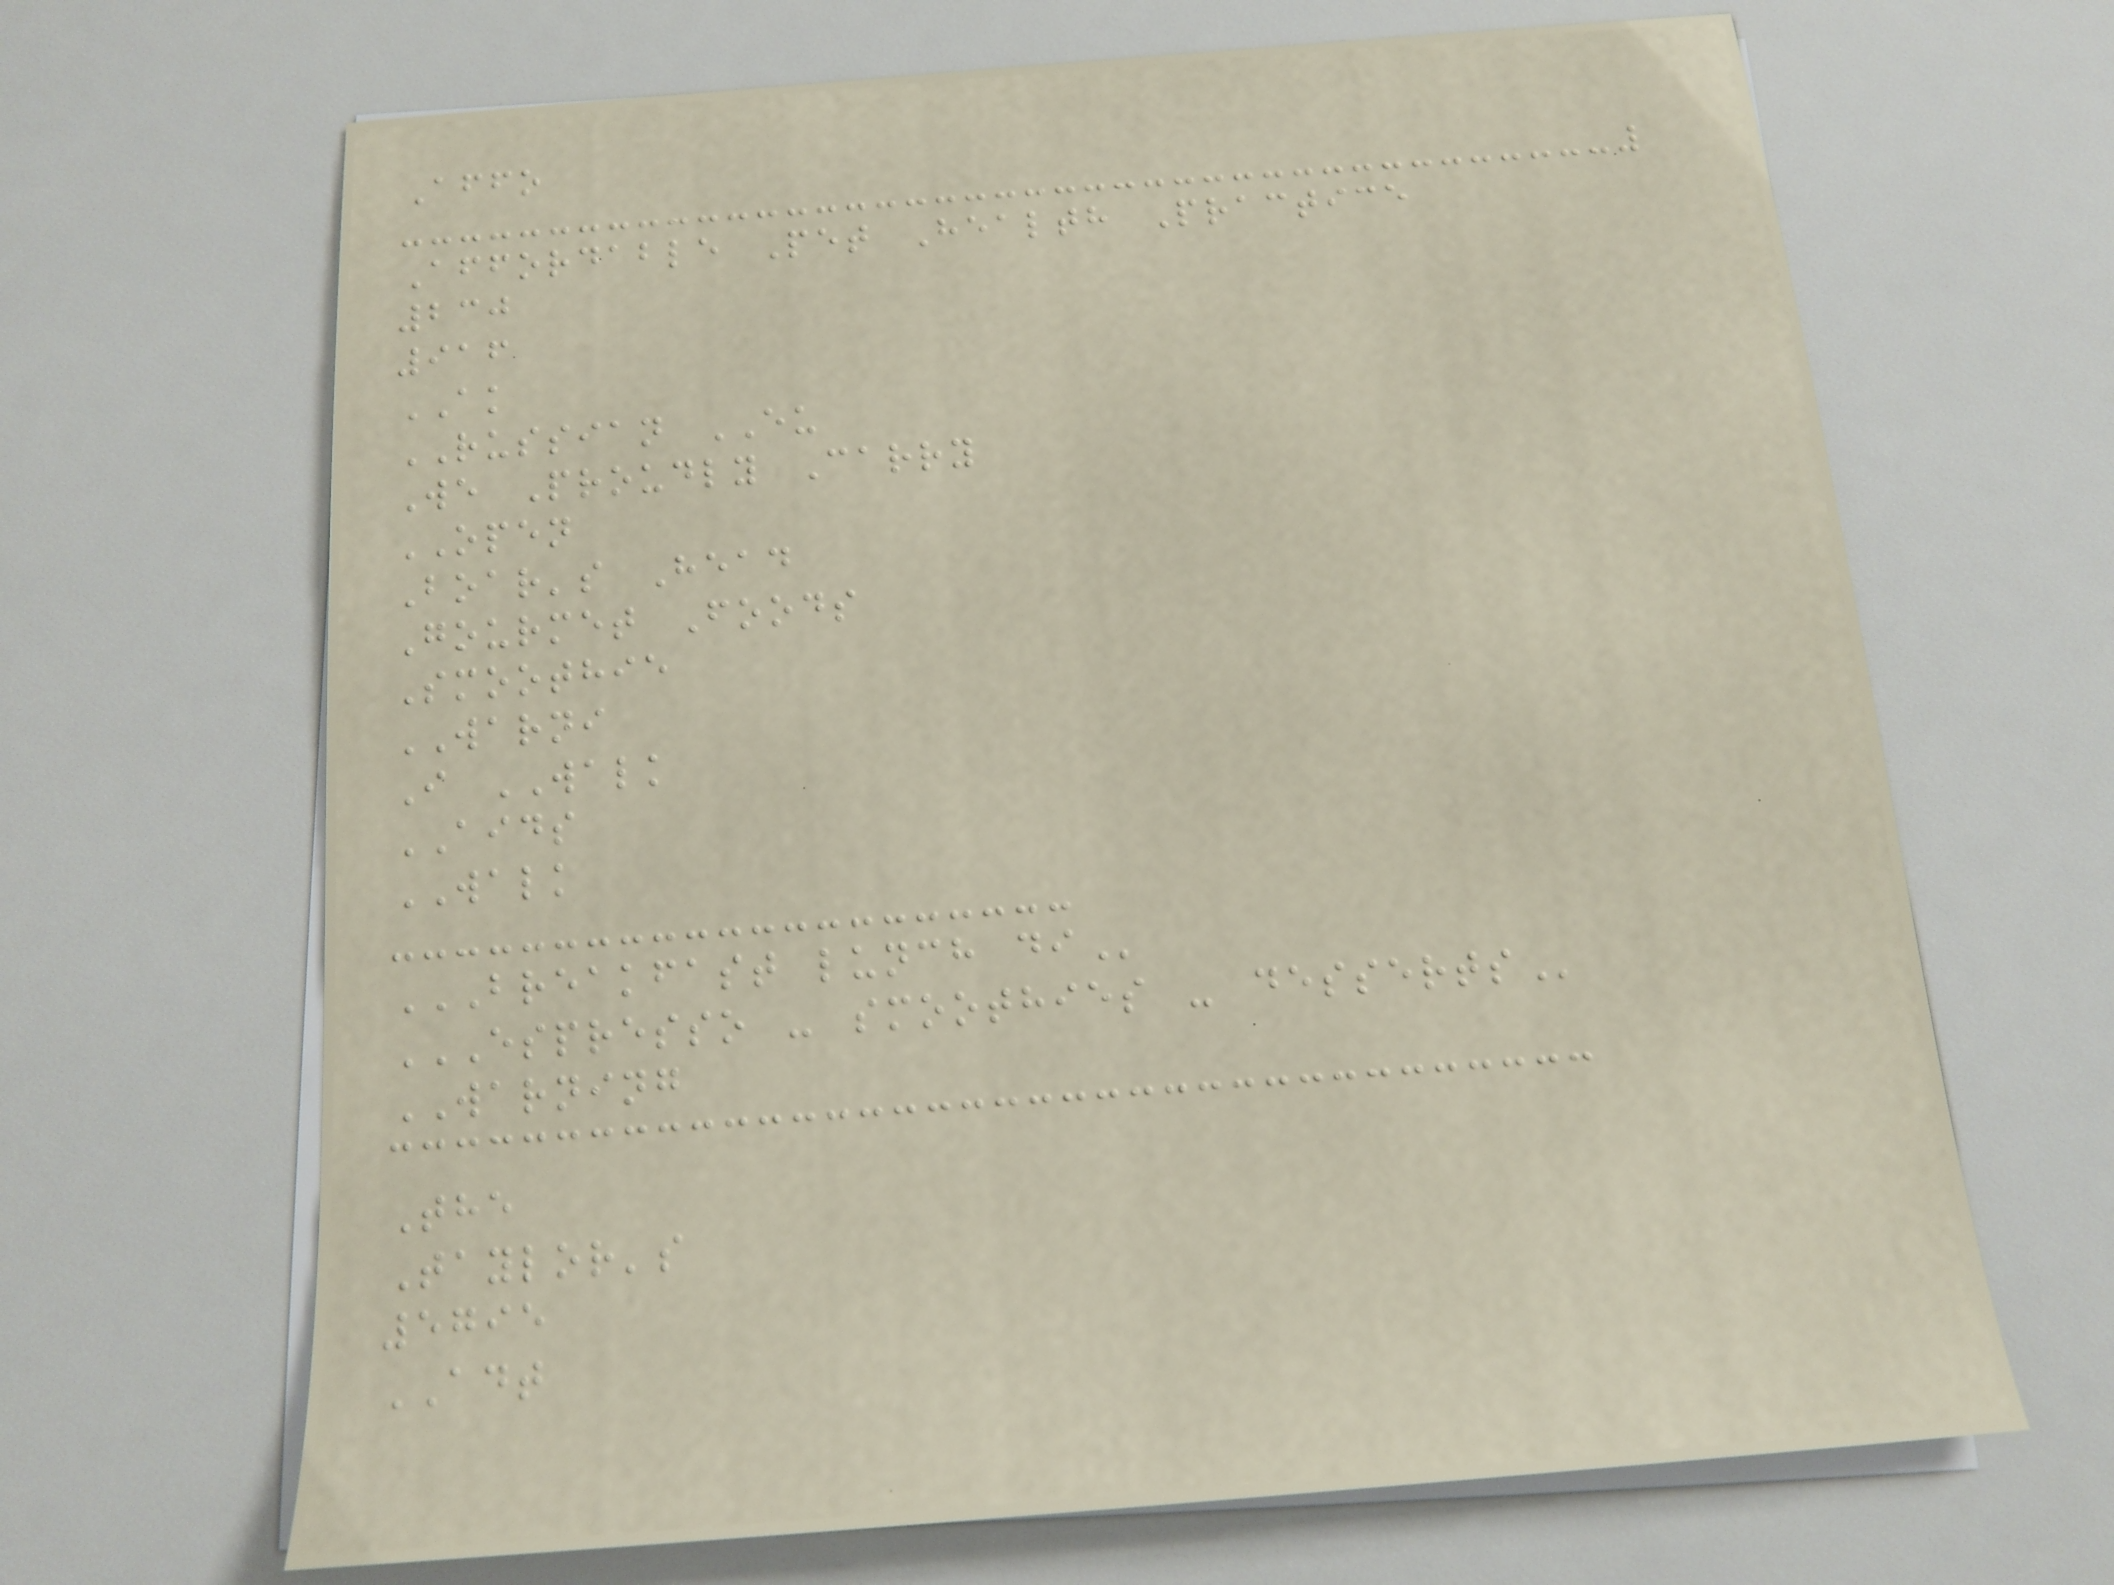Affo
Affordable Pet Health Practice
230
916
AK
RUSSIAN EU
We Proudly Carry
OPEN
Boar's Head
Gourmet Foods
Smoothie
WARNI
I WALK
AIDS
WALK
BREAKFAST LUNCH DI
ESPRESSO - SMOOTHIES - DESSERTS
WARNING
The
Taylor's
5795
ADT
